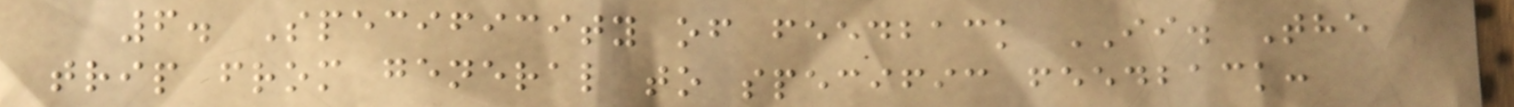6. Specificity of feedback II. The
trip from general to specific feedback:
